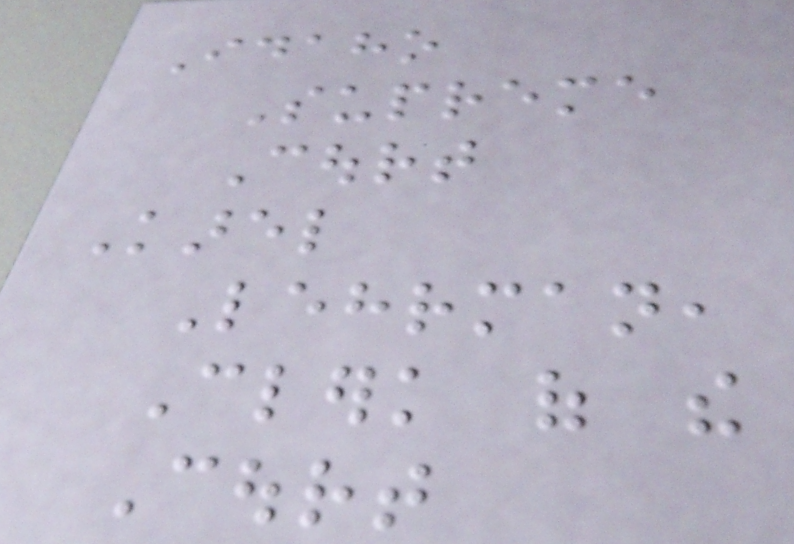Idaho
Supreme
Court
Karel
Lehrman,
Clerk of the
Court
